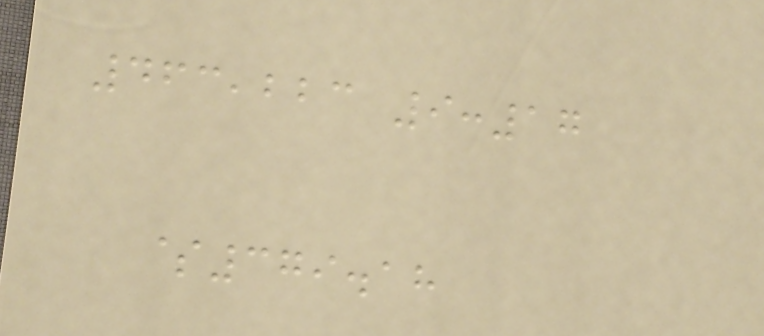463,223 9:17
$379.18
